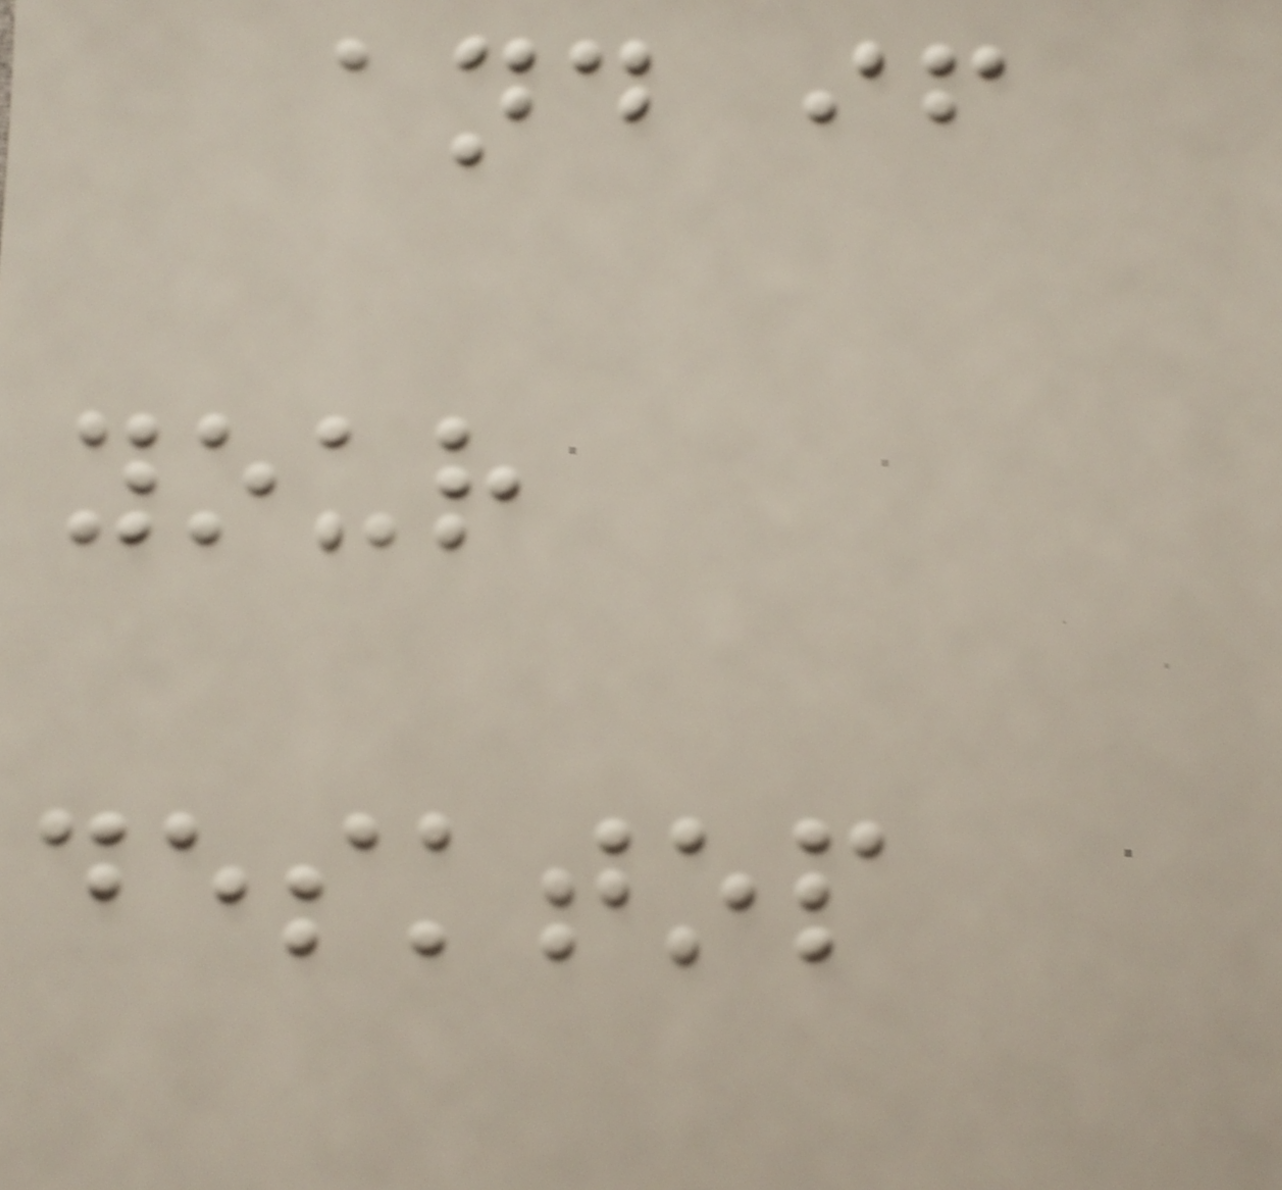and if
your
desktop
